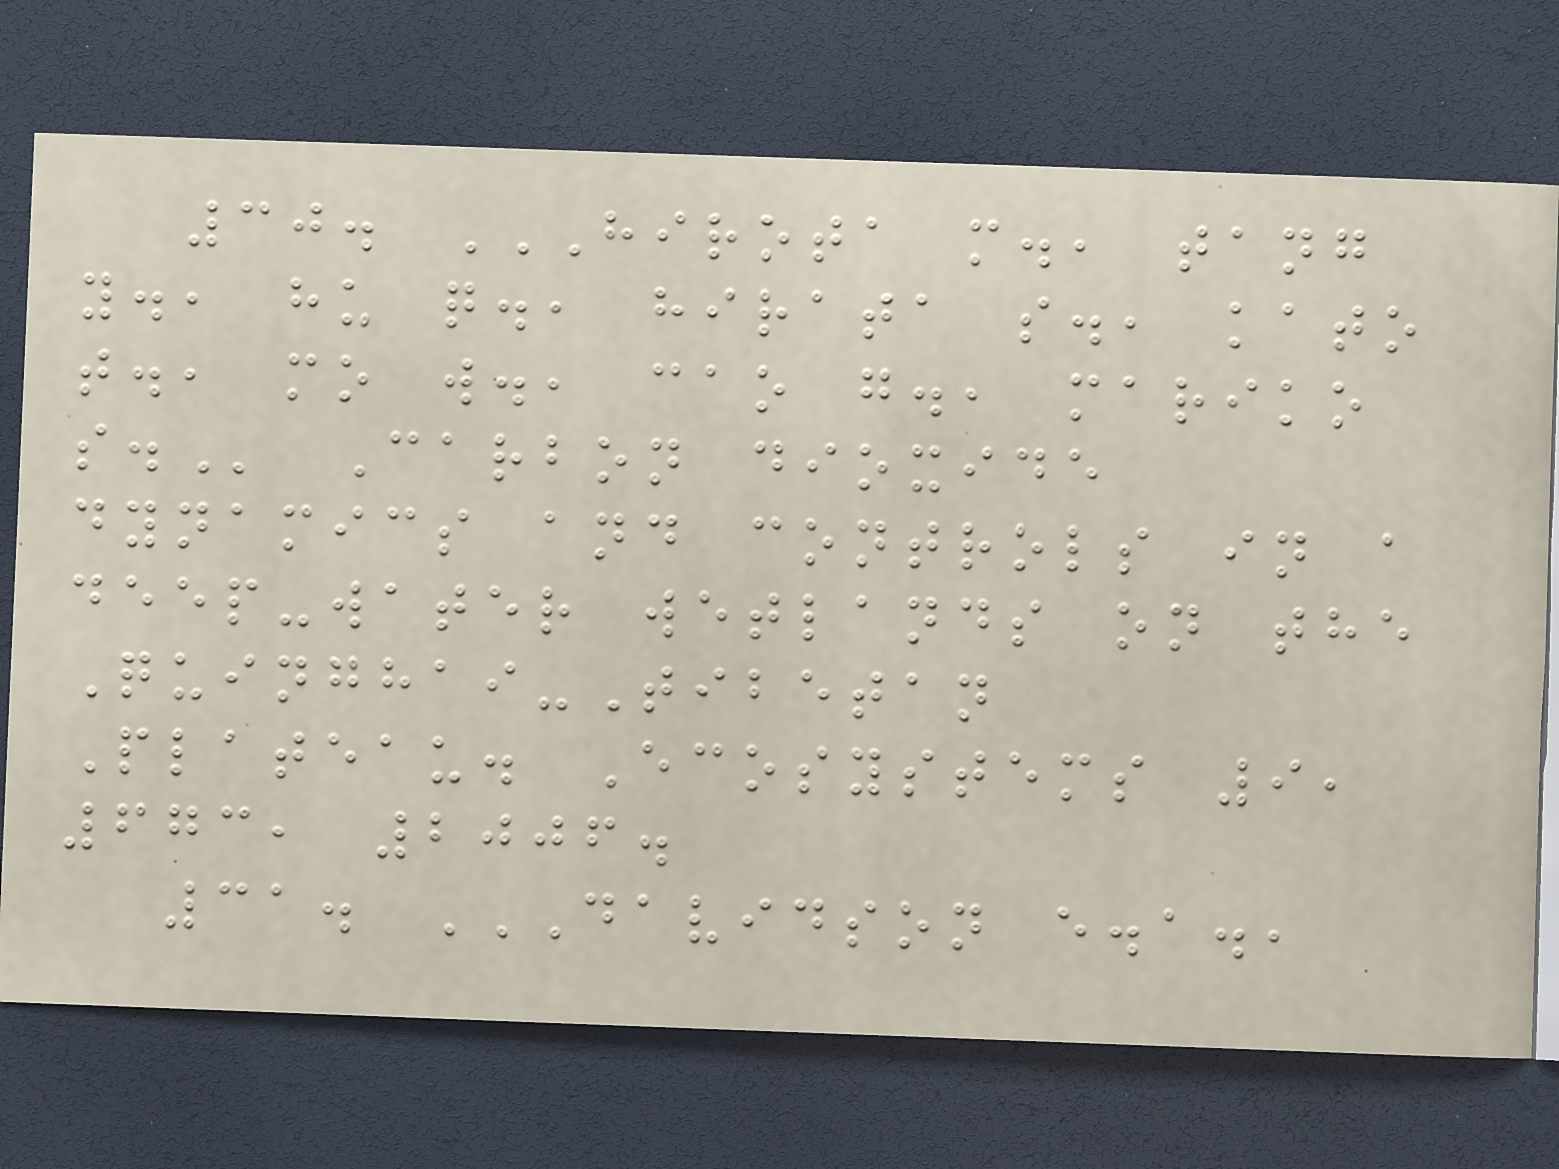30. HIROTA M., TANG
Y., HU Q., HIRATA S., KATO
T., MO W., CAO G., MARIKO
S. Carbon dioxide
dynamics and controls in a
deep-water wetlands on the
Quinghai-Tibetan
Plateau. Ecosystems 9,
673, 2006.
31. DAVIDSON E.A.,
